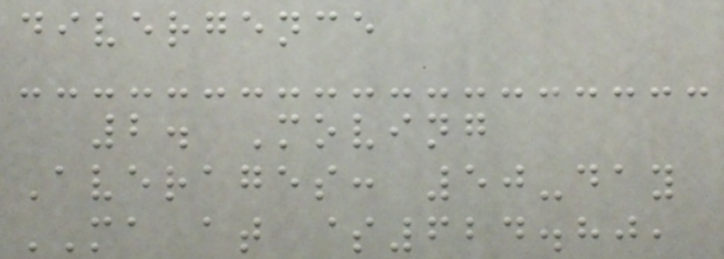divergence
2. Moving
Averages: 50-day
MA at $624.80,
